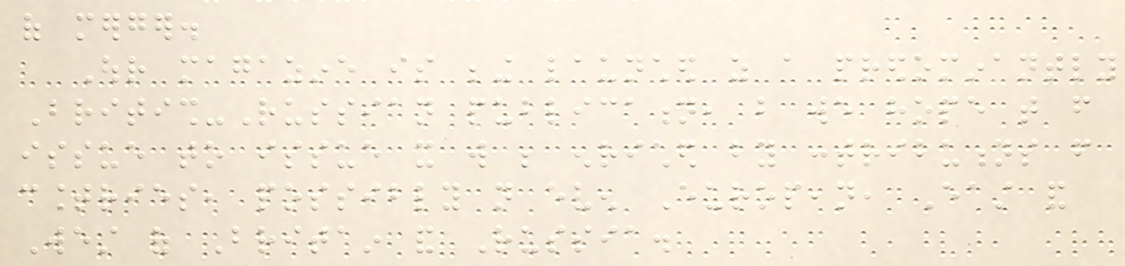of merger.
Our magazine is being launched as a predominantly
British-Russian publication, but we hope that from
issue to issue it will be enriched by contributions from
countries, possibly not even European, East and
West of Britain and Russia.
